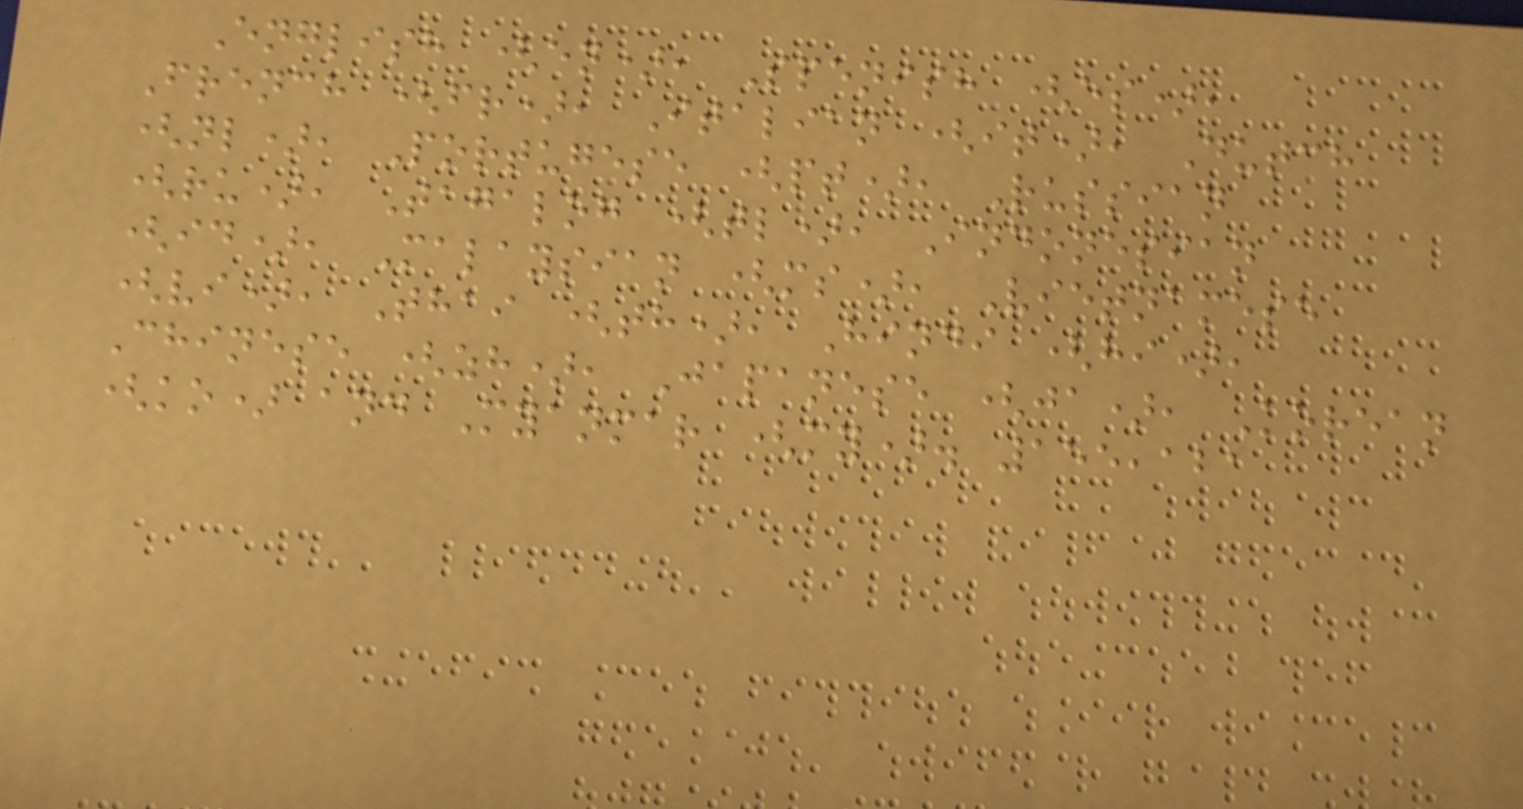English (en), Spenish (es),
French (fr), Italian (it), Dutch
(nl), Portugese (pt), Russian
(ru), Tagalog (tl), Indonesian
(id), Malaysian (ms), Vietnamese
(vi), Thai (th), Hindi (hi),
Chinese (zh), Japanese (ja), Korean
(ko) and Myanmar (my). 155,121
